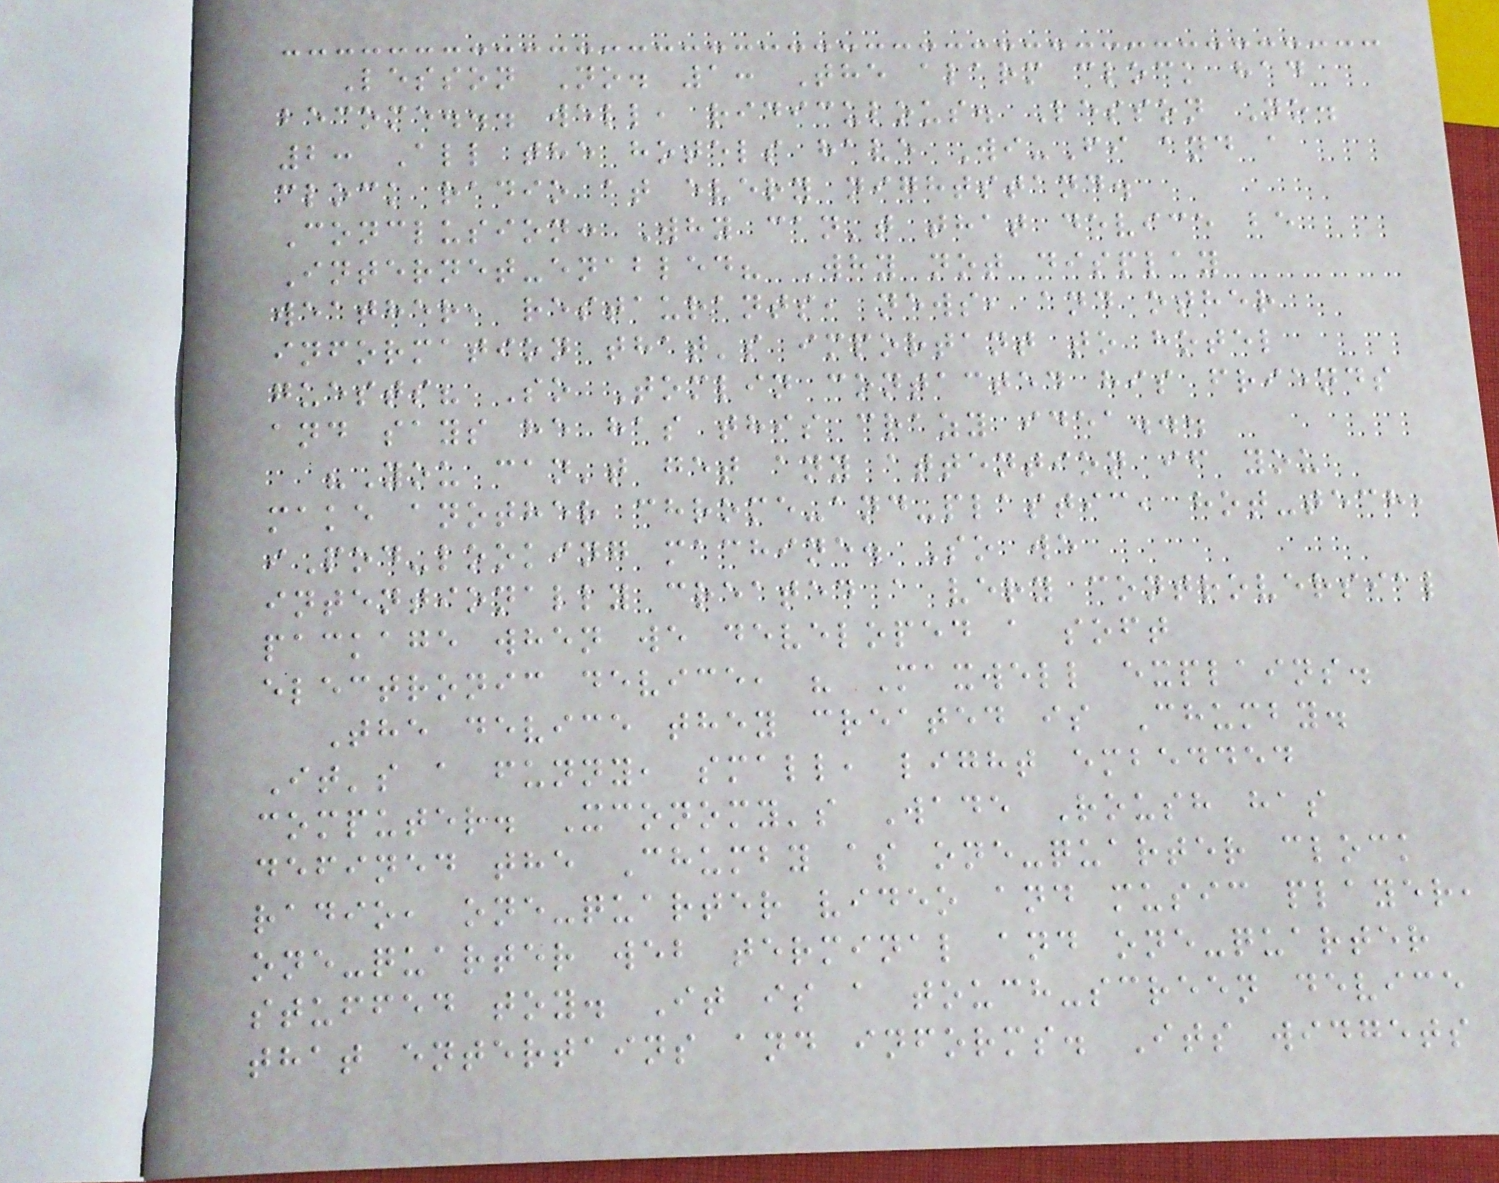Lesson No. 1: The alarm clock had
become... well, ridiculous. Lesson No.
2: All the hotels have Wi-Fi and a
clock radio at every nightstand.
Conclusion: Why can't that device be
Internet-enabled? Why not display
weather, restaurants, news, and other
information that's important to hotel
guests? So Tomlin contacted his friends
and says he has this crazy idea...
"You can't get any attention if you
make another chrome-and-plastic, hot-tech,
iPod-looking machine. So we
intentionally created a very controversial
package when we developed a soft
electronic device, " Maxwell explains.
The device they created is Chumby.
It's a funny, small, light embedded
computer. Xconomy's Wade Roush has
defined the Chumby as one-quarter clock
radio, one-quarter video and music player,
one-quarter web terminal and one-quarter
stuffed toy. It is a touch-screen device
that entertains and informs. Its widgets
